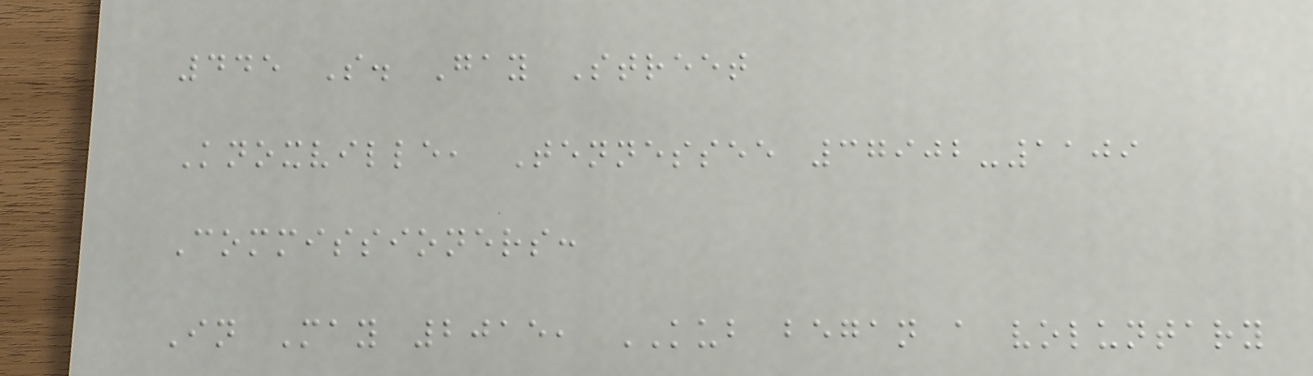445 S. Gay Street
Knoxville, Tennessee 37902-1109
Commissioners:
In May 2015, KUB began a voluntary
